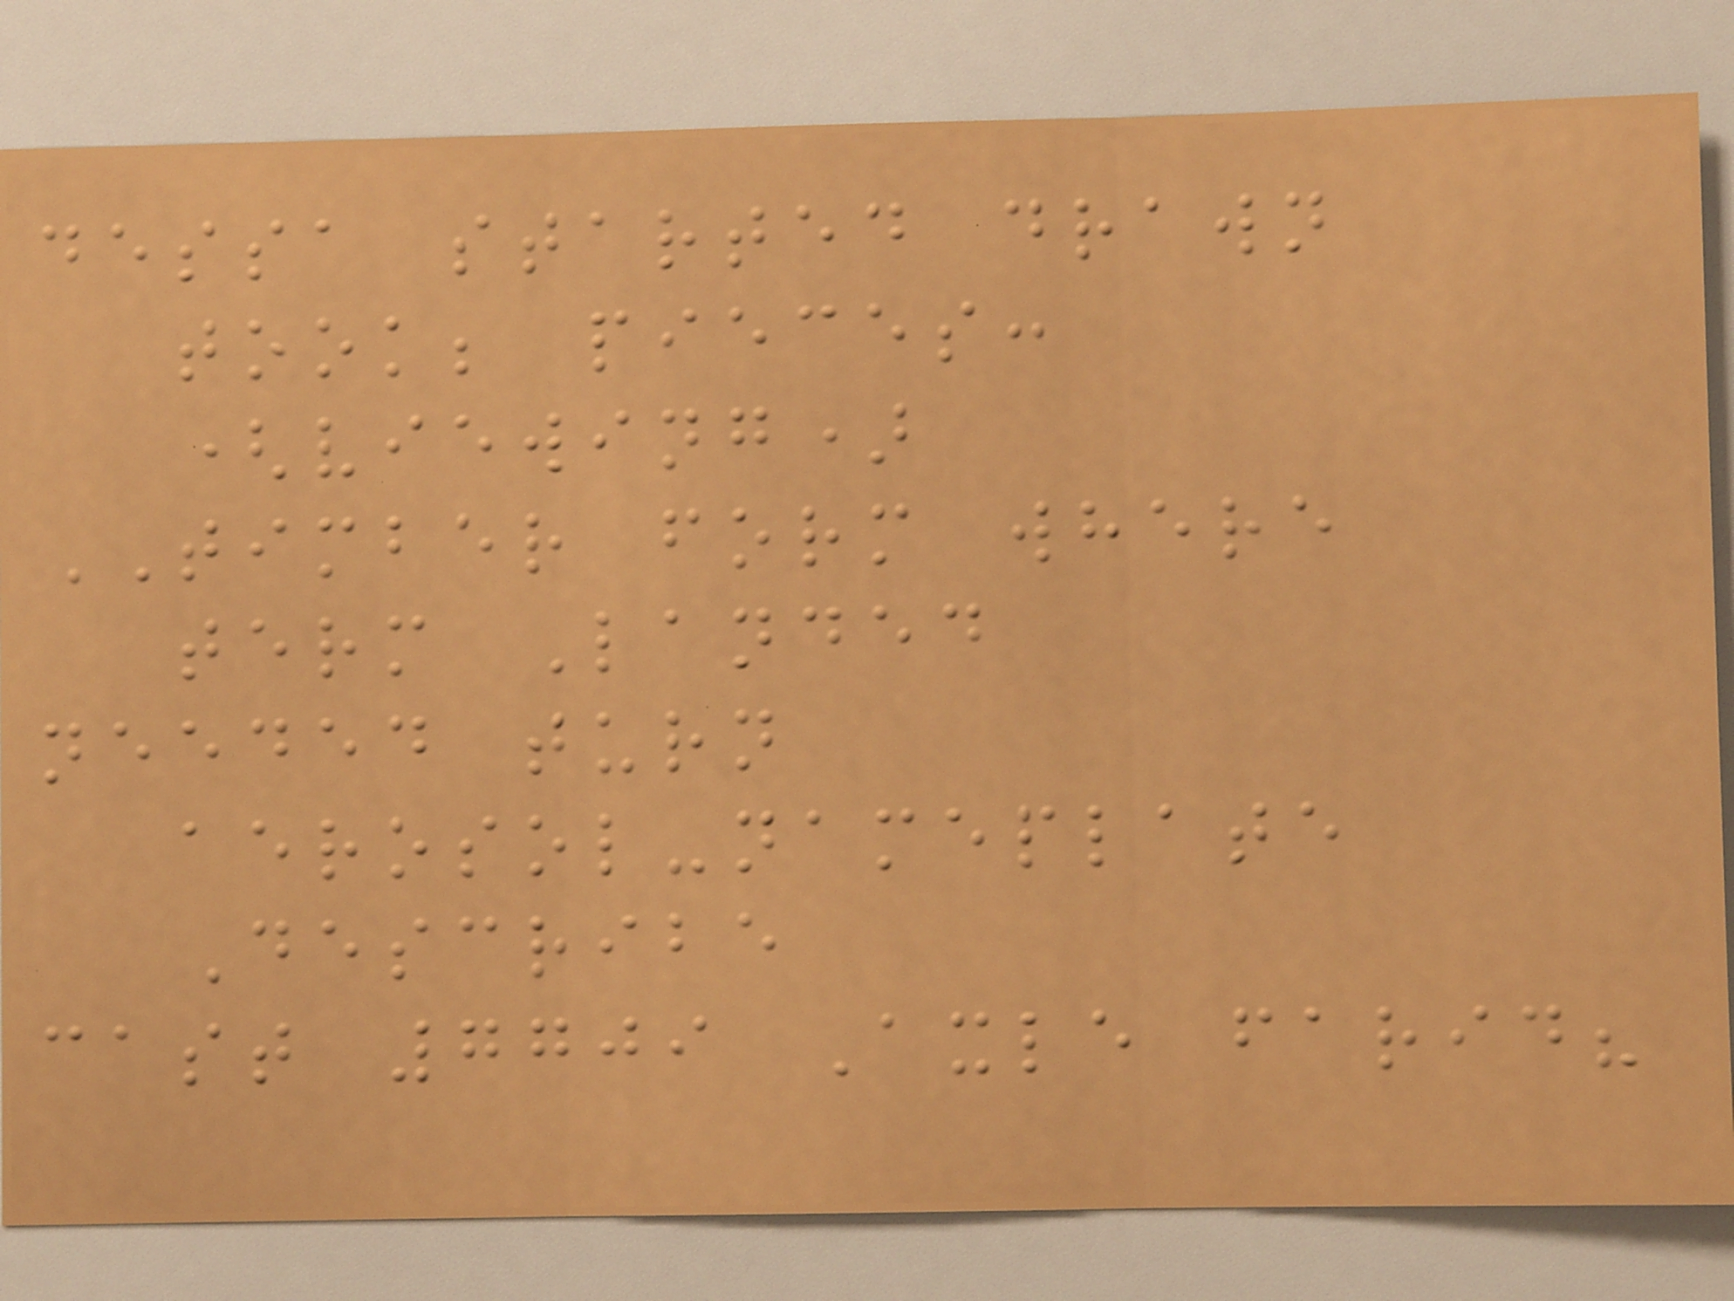dessa started drawn
took; pieces:
(viewing)
TIMBER form where
term Landed
needed turn
aerosol-nameplate
Describe
cast 7709 Axle farid?
